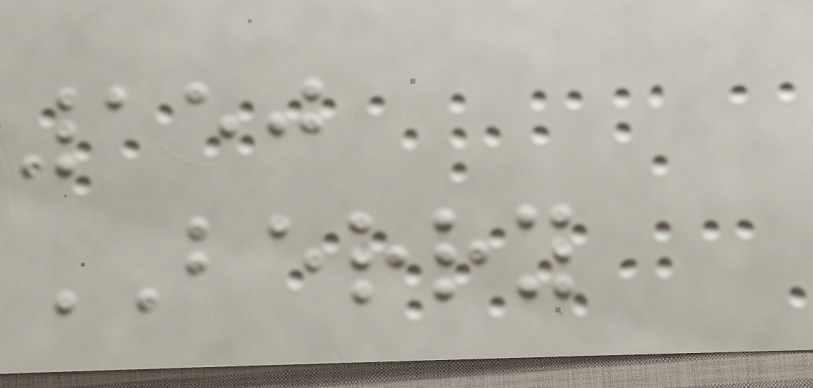150
BERRY
